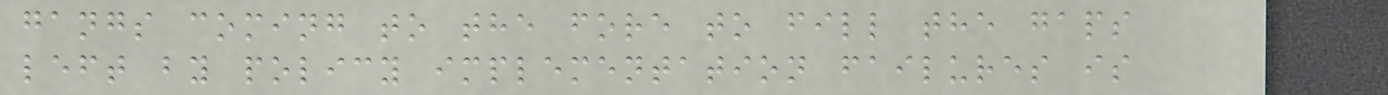gangs coming to the fore to fill the gaps
left by policy implementation failures is
